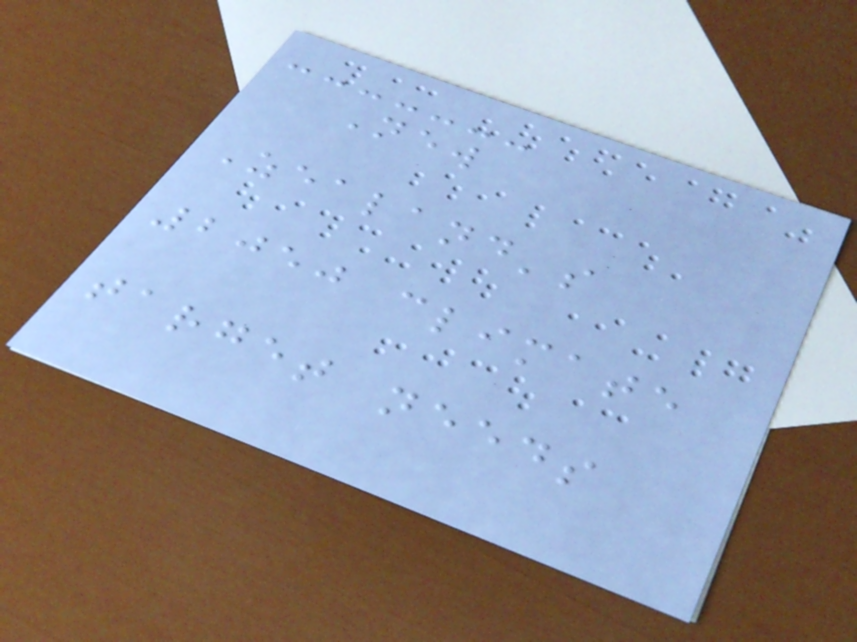New
Zealand's
2050 climate
target needs
